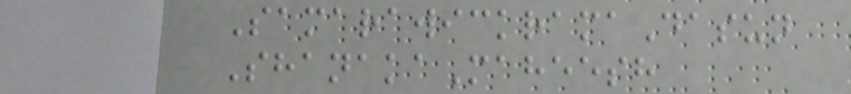SamarawickramaDasun
ShanakaMaheesh
